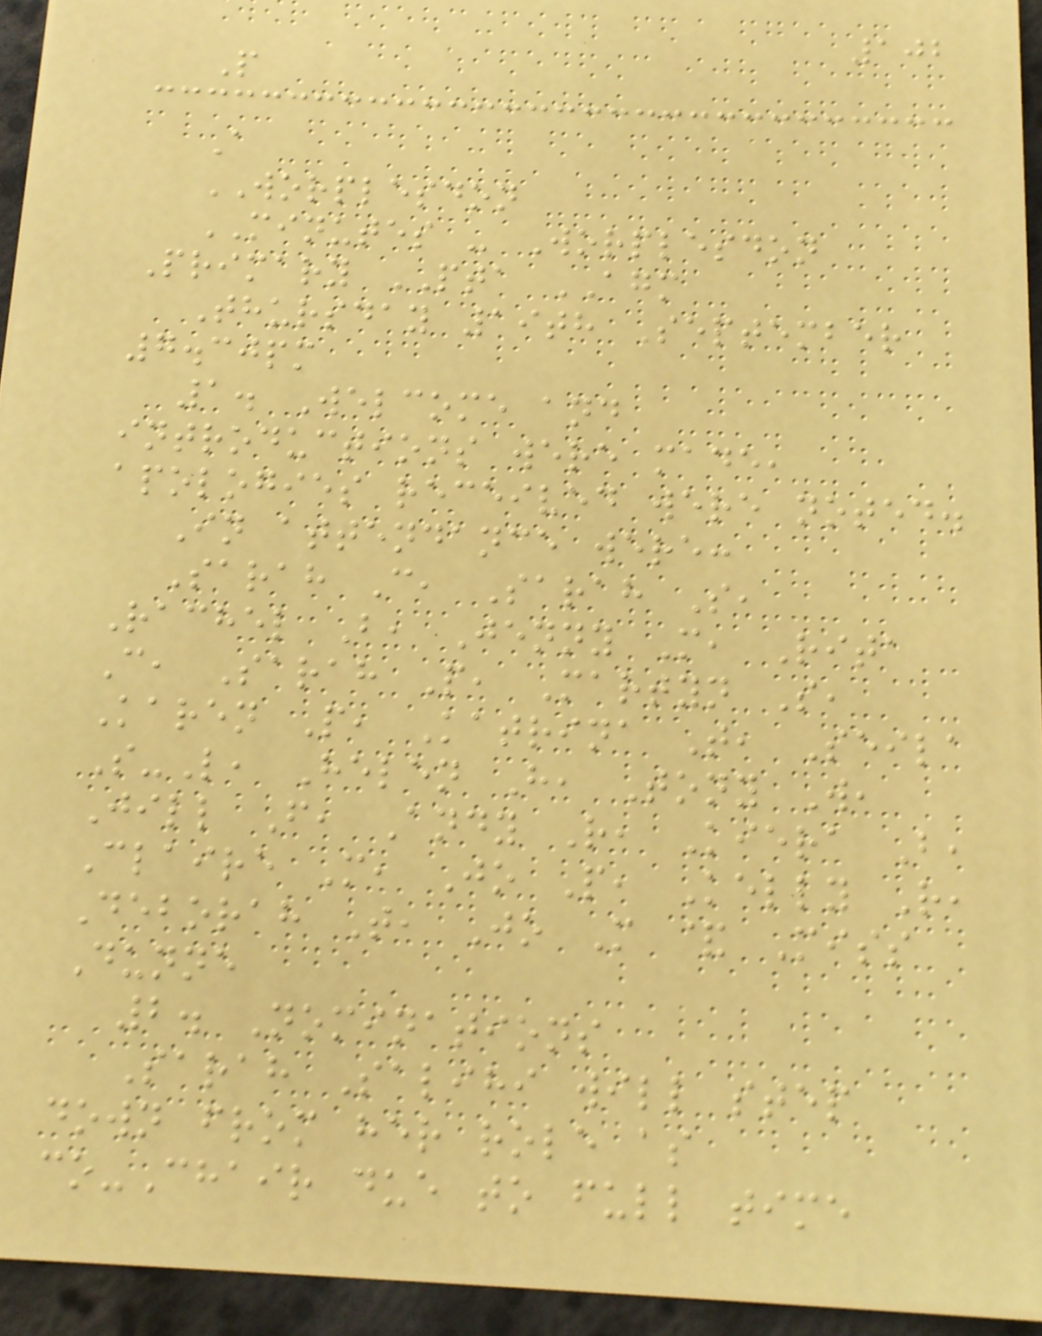102
P
A
WORPLESDON
MINUTES - Worplesdon
Primary PTA AGM
Thursday 19th September
7.30pm
1. Welcome and
introductions were made,
apologies received were noted.
In attendance were:
Sarah C, Sarah S,
Rachel B, Jenny M, Rita
C, Sarah P, Martyn S,
Karen P, Katrina T, Seila
S-L, Helen H, Tony W,
Jill F, Andy R, Kiera B,
Claire M, Jo P, Kelly R,
Deborah T, Jo M & Miss
Dunne
2. Nominations
Sarah Salihi will step
down from her role as
co-Chair due to full time
